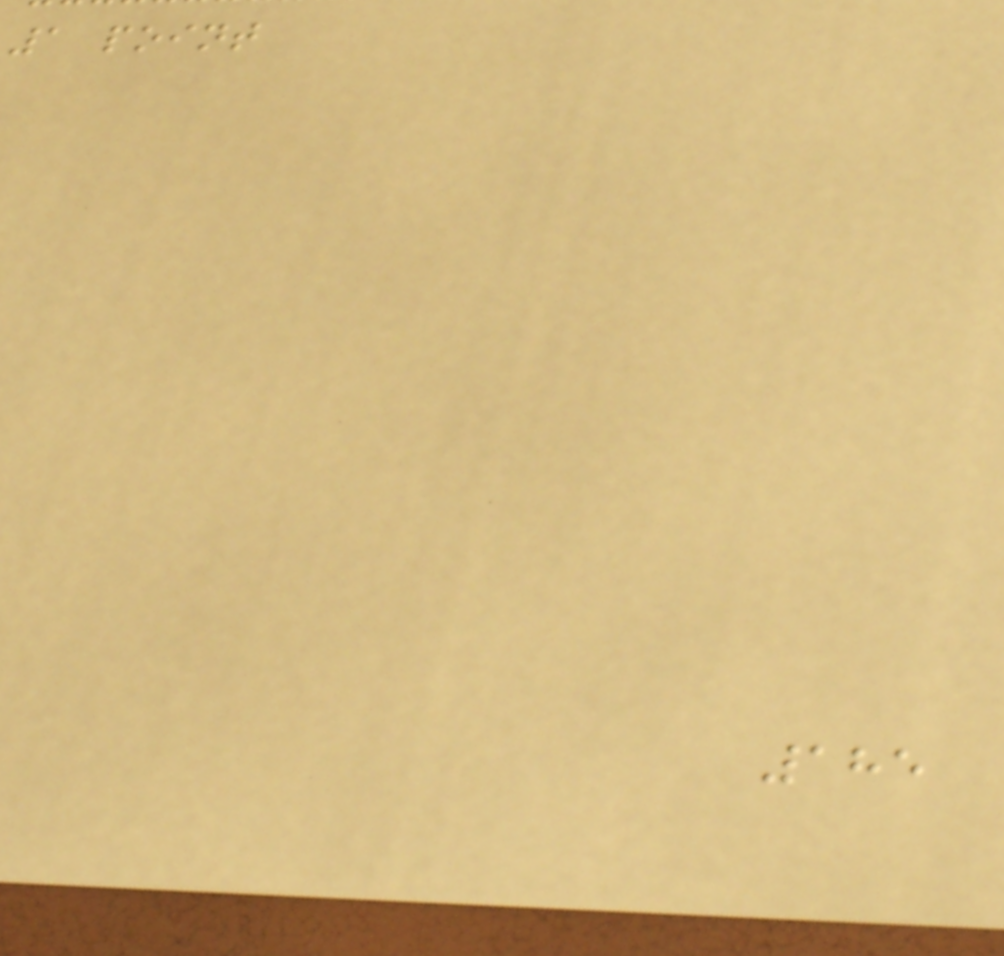1 point
185
